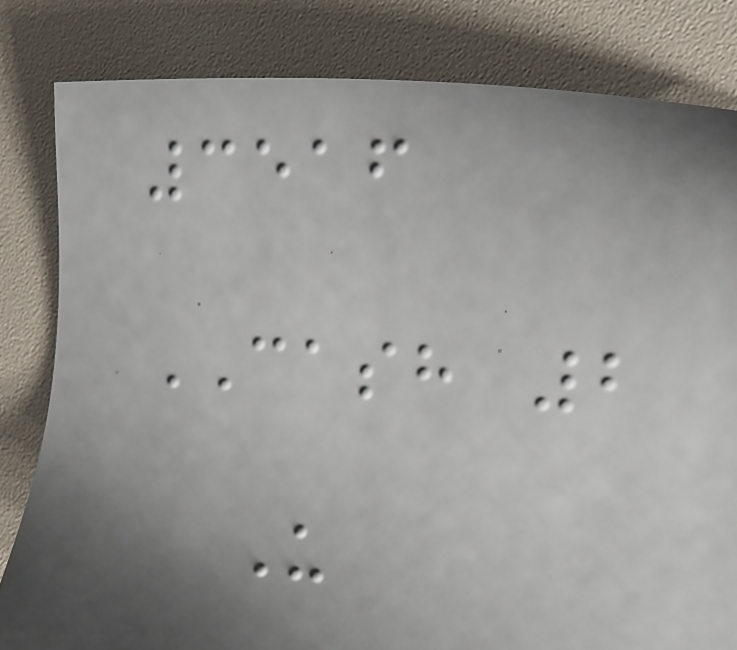3516
CASH 2
U
